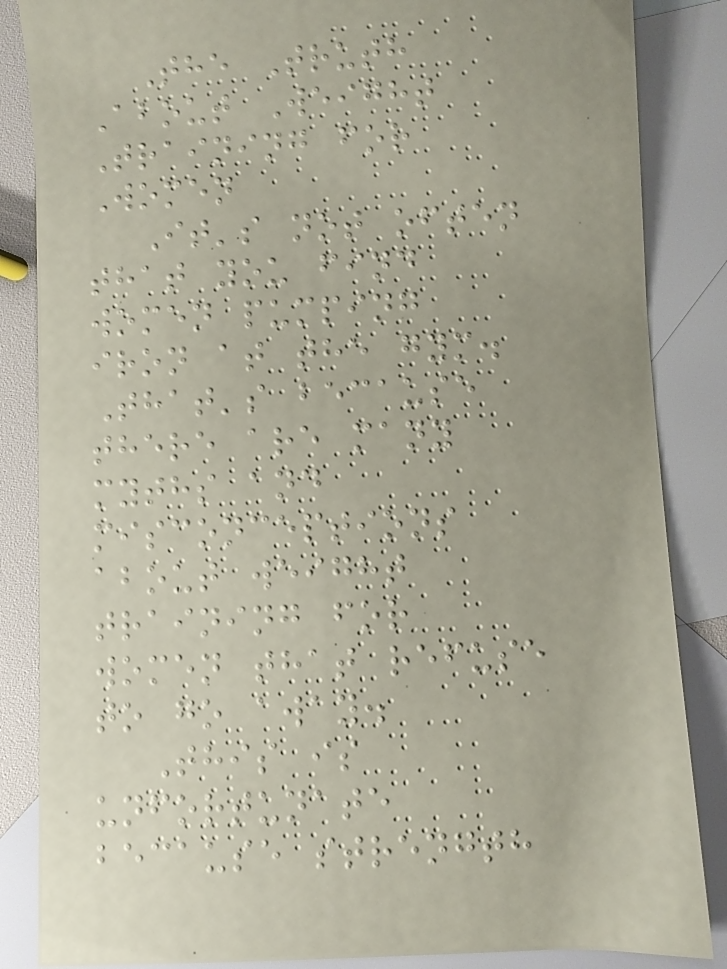The Truth
About Weight
Training for
Women
It's not often
that you find
women pumping
iron at the gym.
That's because
there are many
myths and
misconceptions
about weight
training for
women that refuse
to go away.
This is
unfortunate
because strength
